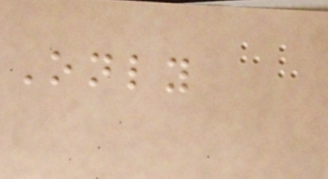Only
